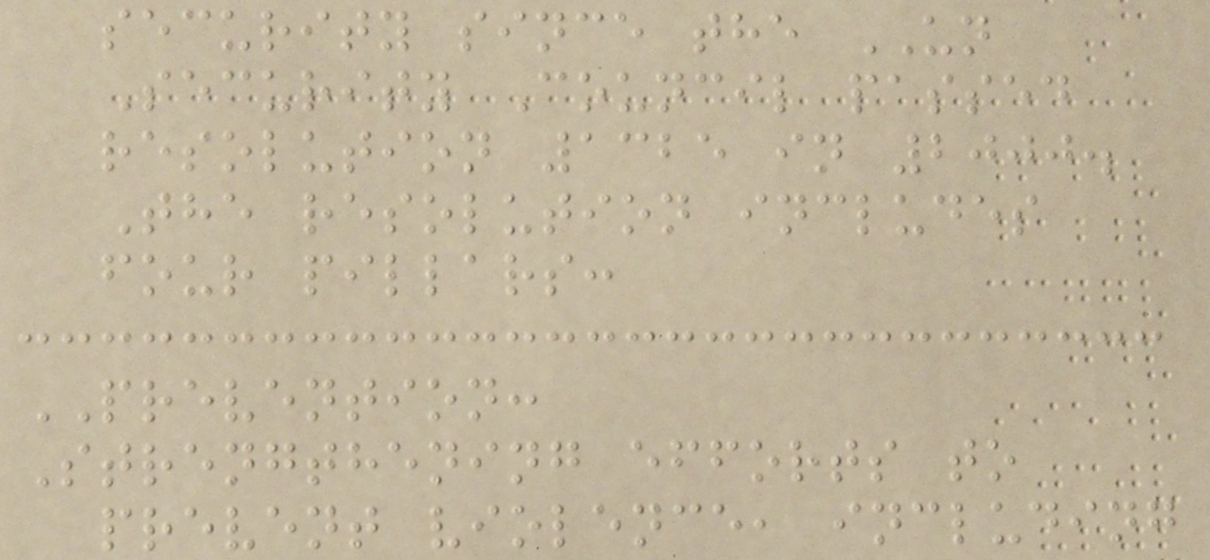security since the UN
Security Council passed
resolution 1325 in 2000.
The resolution includes
four pillars:
PREVENTION:
Strengthening efforts to
prevent violence, including
